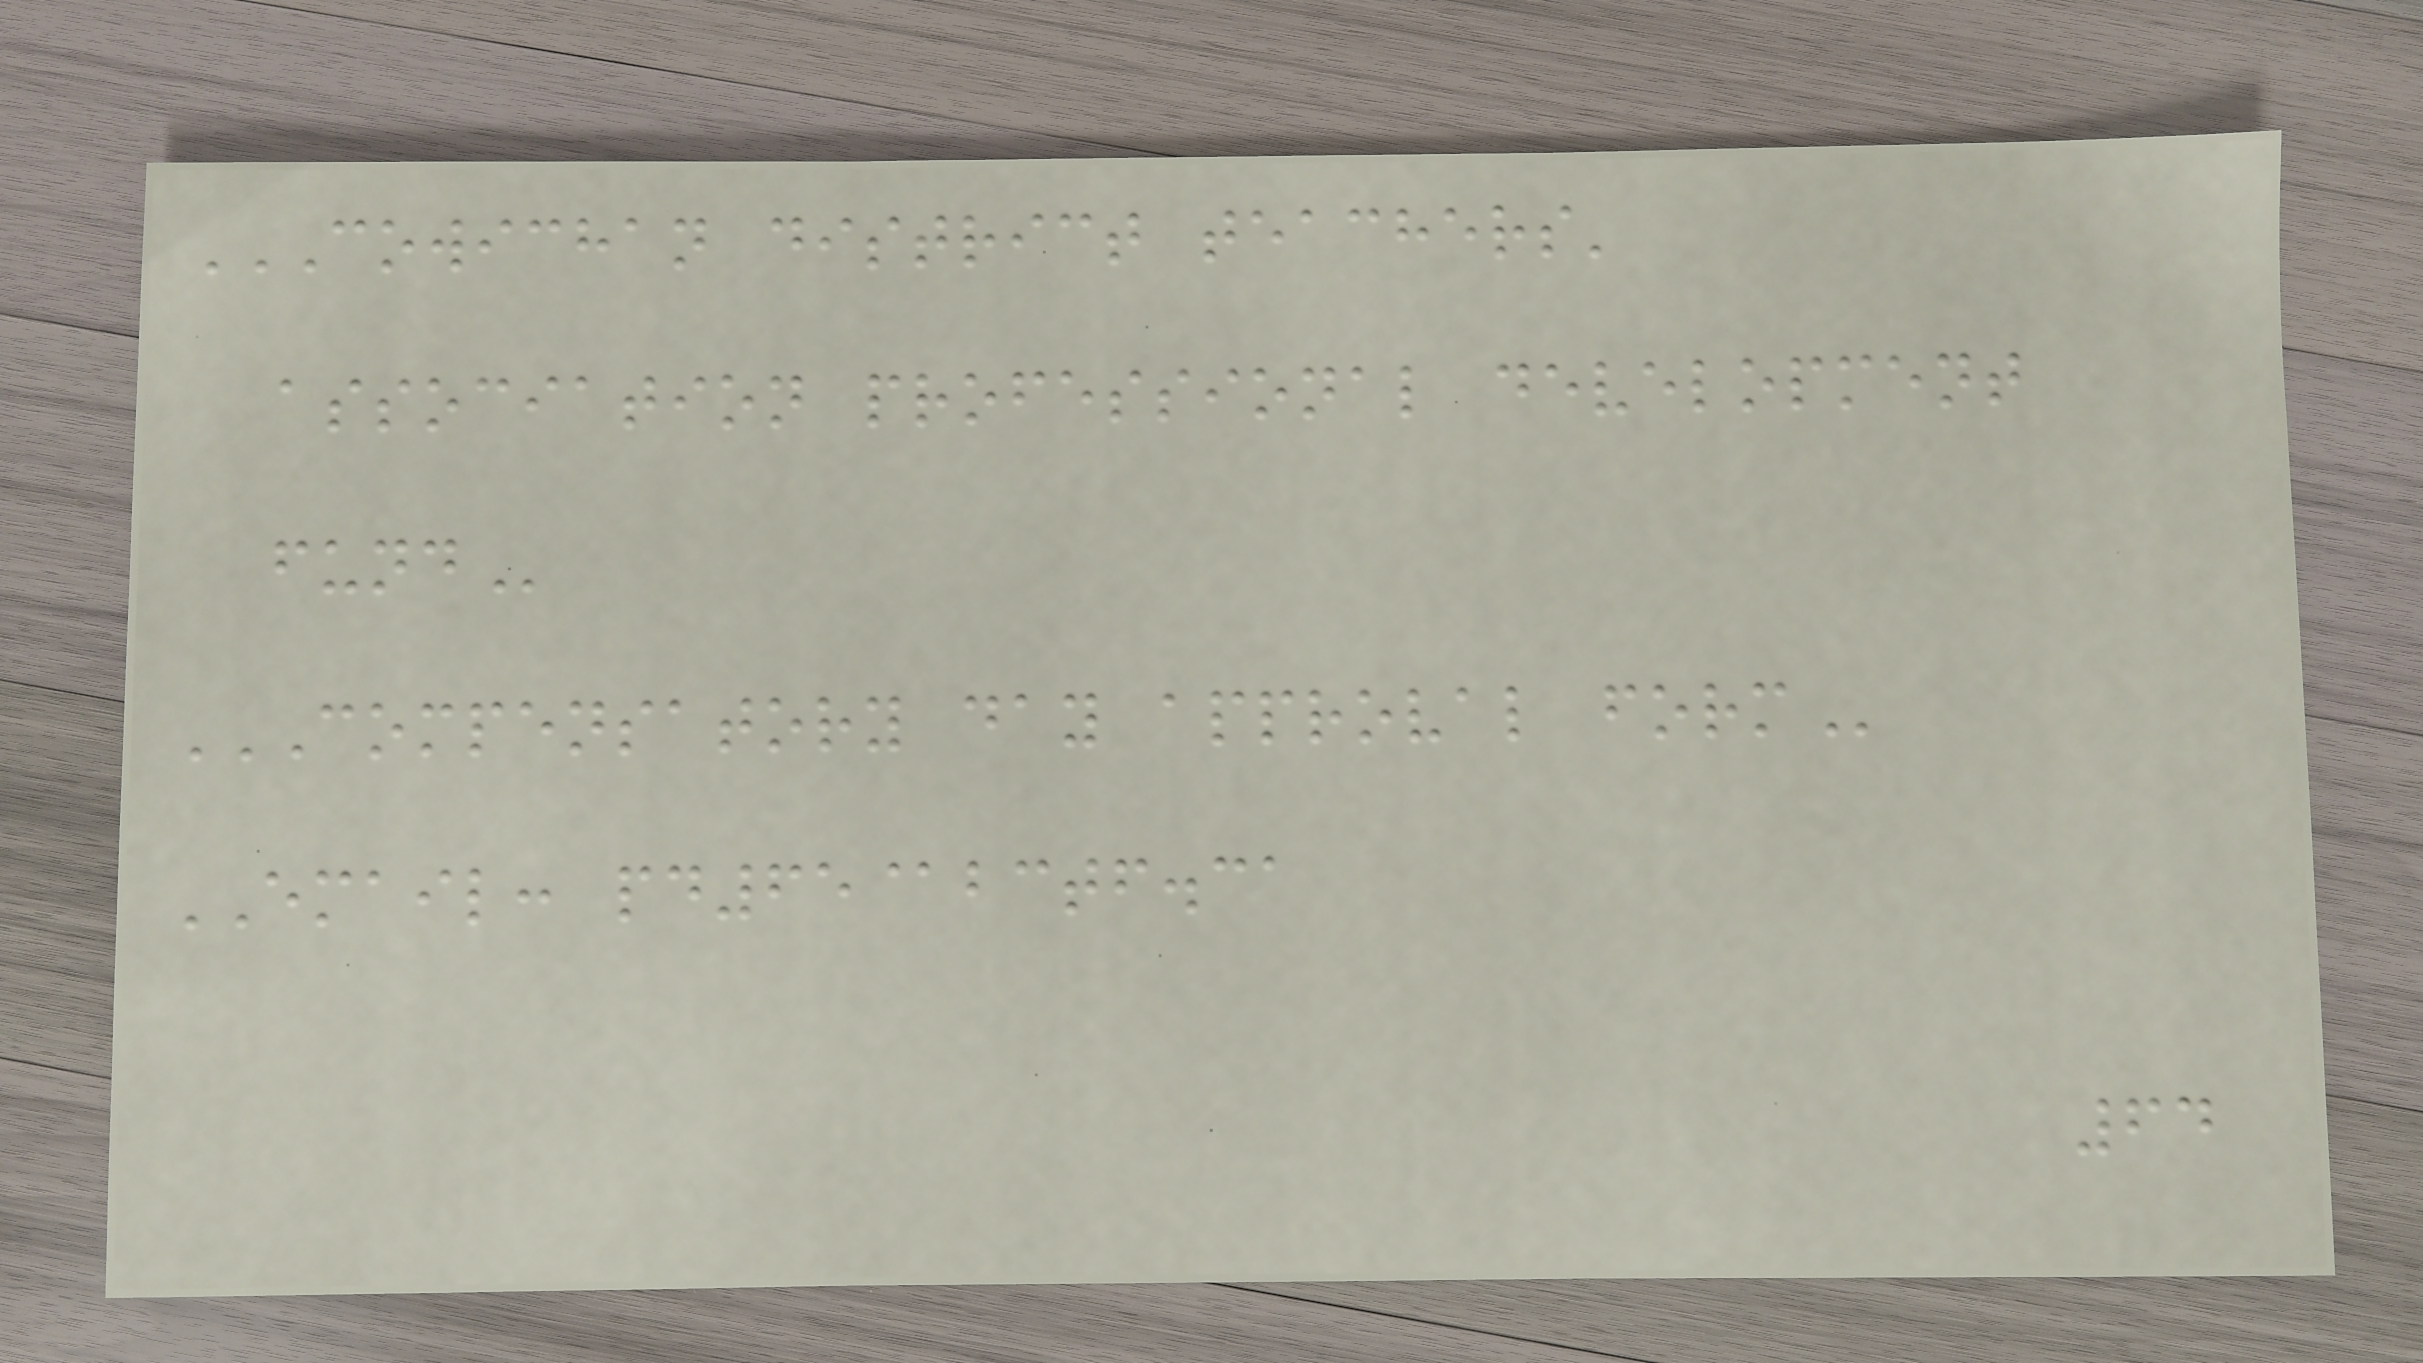COWICHAN DISTRICT TEACHERS'
ASSOCIATION PROFESSIONAL DEVELOPMENT
FUND
COMPENSATORY DAY APPROVAL FORM
EMAIL: pd65@bctf.ca
64
